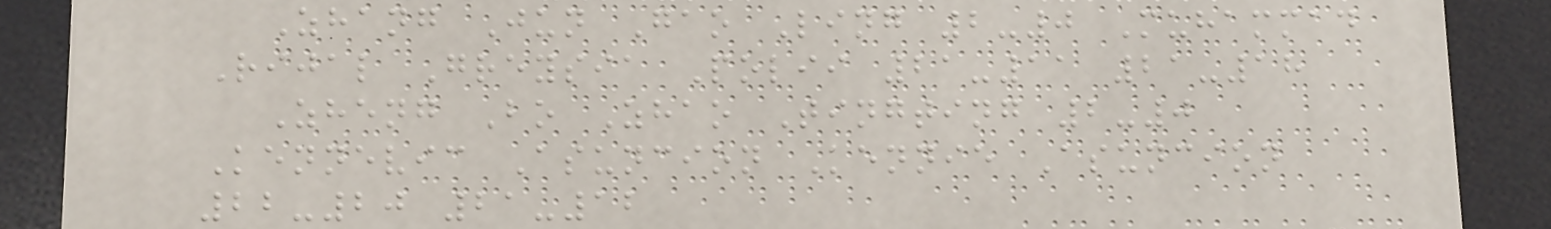Zhang Jun Gao Ling 2-0 Muhammad
Rijal Greysia Polii 21-11 21-18
Zheng Bo Zhao Tingting 2-0
Kennevic Asuncion Kennie Asuncion
22-20 21-12
